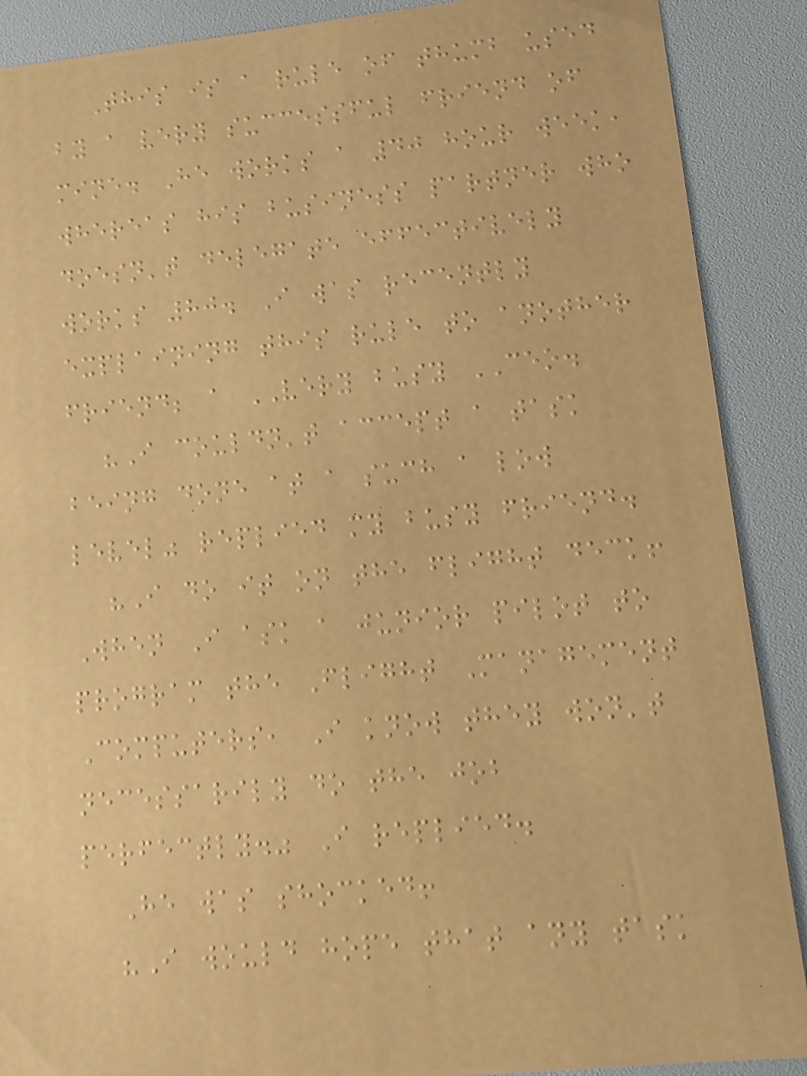This is a rule of thumb used
by a very successful friend of
mine. He works a 40 hour week,
whereas his business partner who
doesn't delegate effectively
works 80. I was recently
explaining this rule to another
friend; a VERY busy CEO.
"I couldn't accept a task
being done at a such a low
level" replied my busy friend.
"I do it on the flight deck!
When I ask a junior pilot to
program the Flight Management
Computers, I know they won't
necessarily do the job
perfectly." I replied.
He was shocked!
"I would hope that any task
